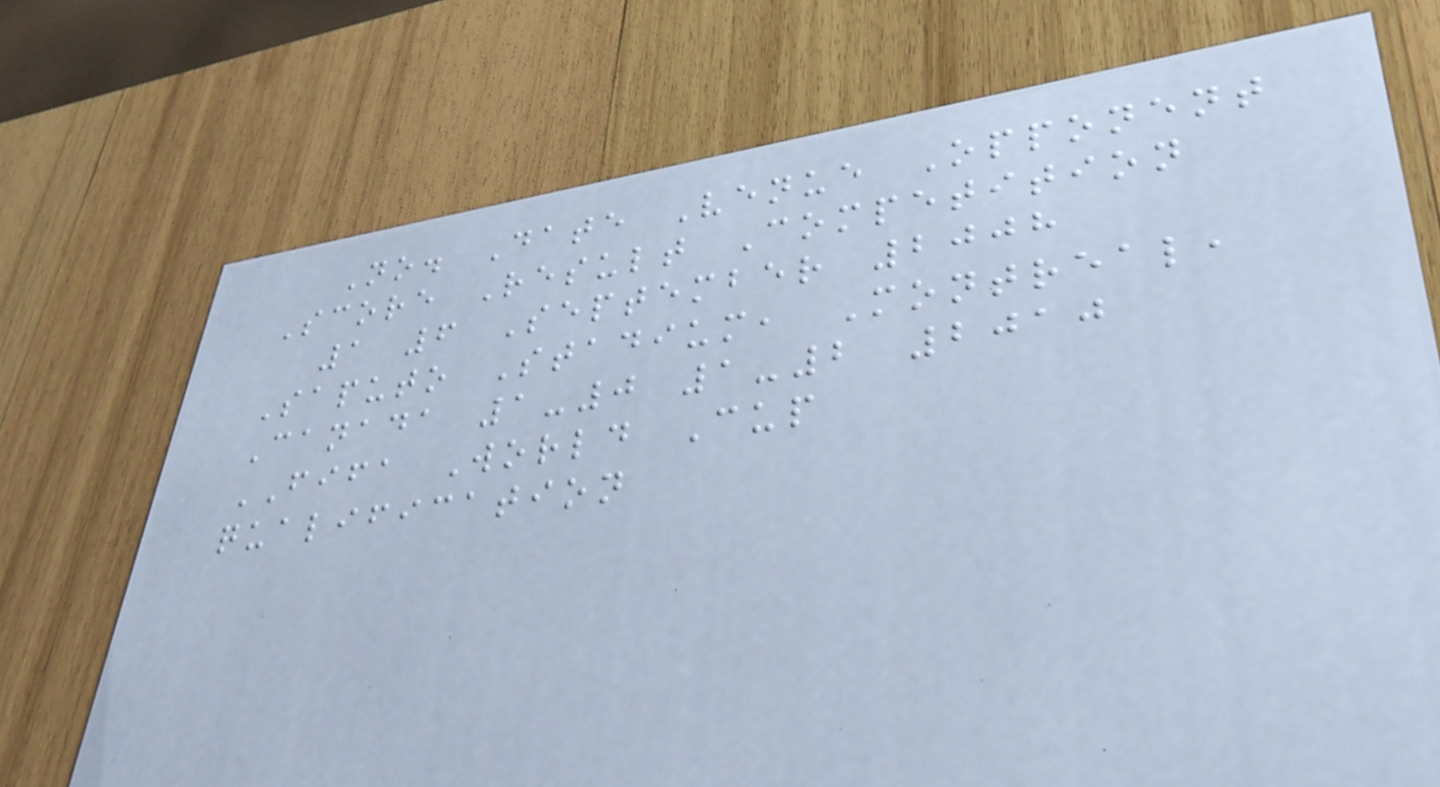No. Date Venue Opponent
Score Result Competition
1 6 September 2008
Saputo Stadium, Montreal,
Canada 1-0 1-2 2010
FIFA World Cup
qualification
